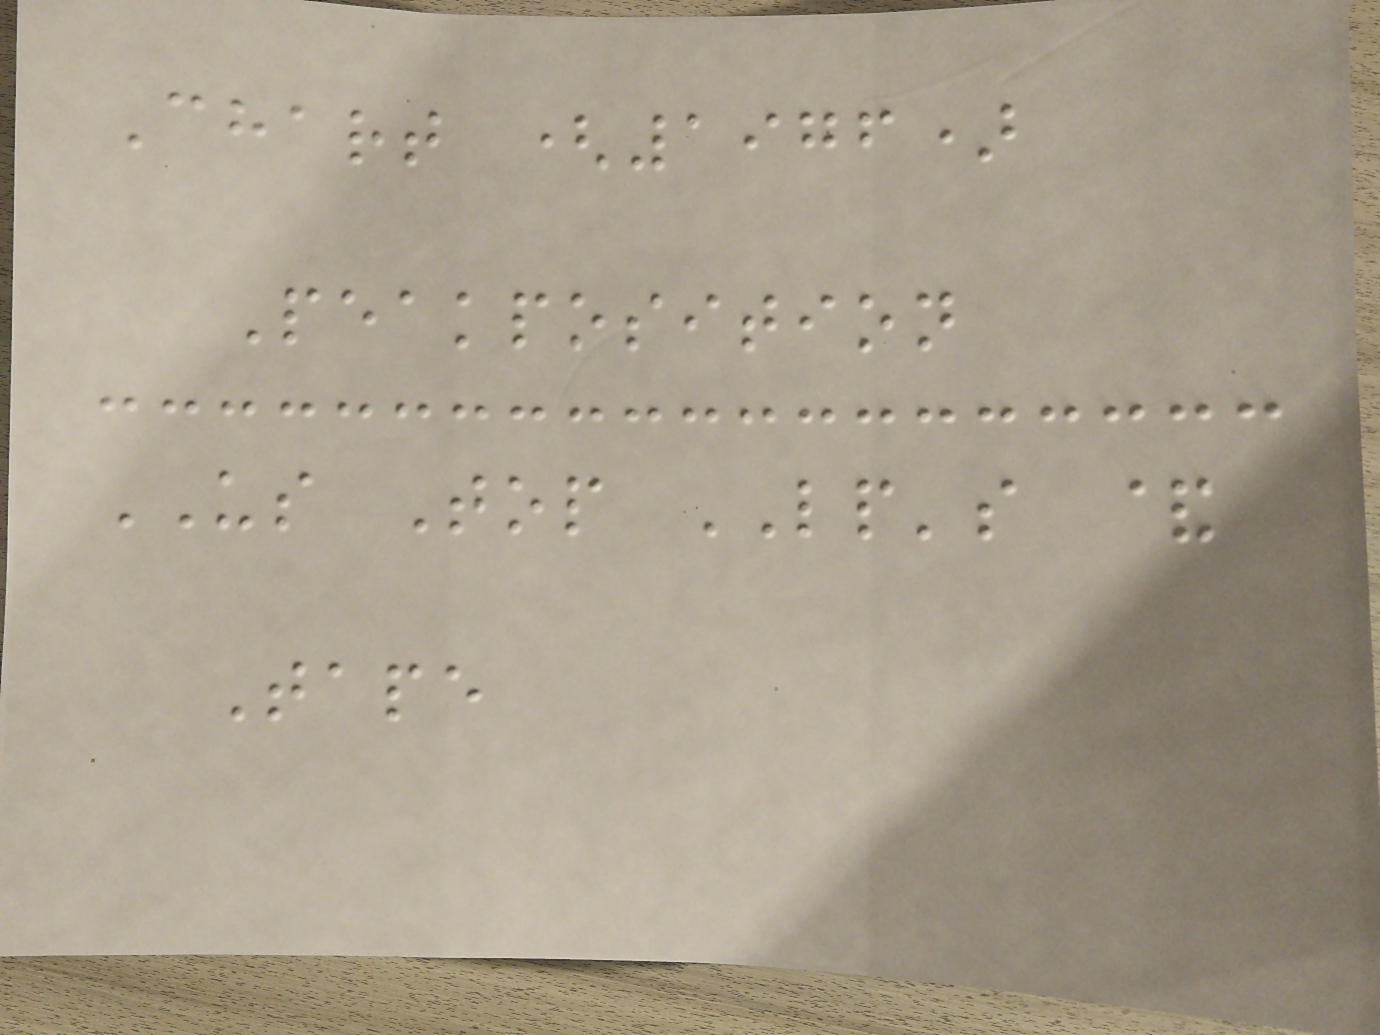Chart (1976)
Peakposition
US Top LP's &
Tape
